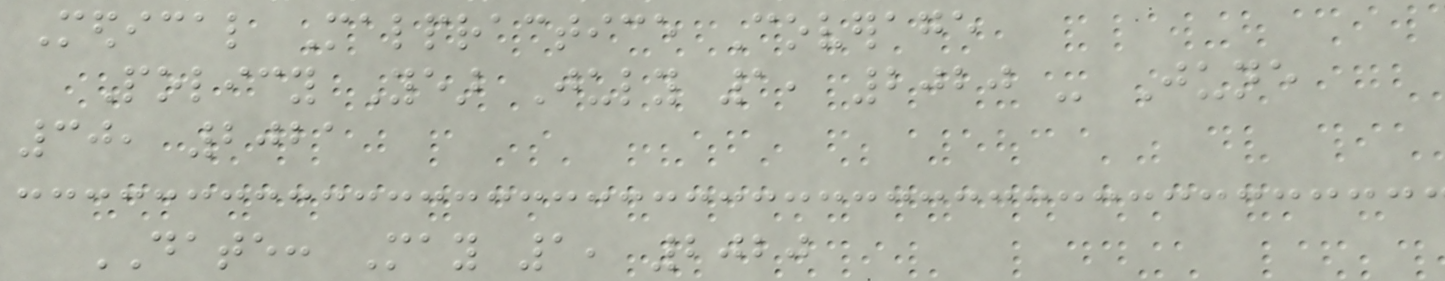Medical Malpractice Coverage
Policy Year July 1, 2020 - June
30, 2021
DATE: May 1, 2020
